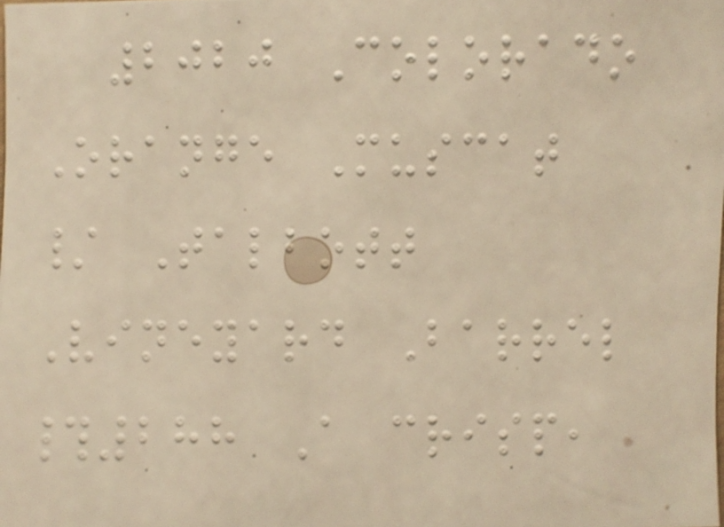2020 Colorado
Orange Muscat
/ Talbott
Vineyard Barrel
#288 A crisp,
